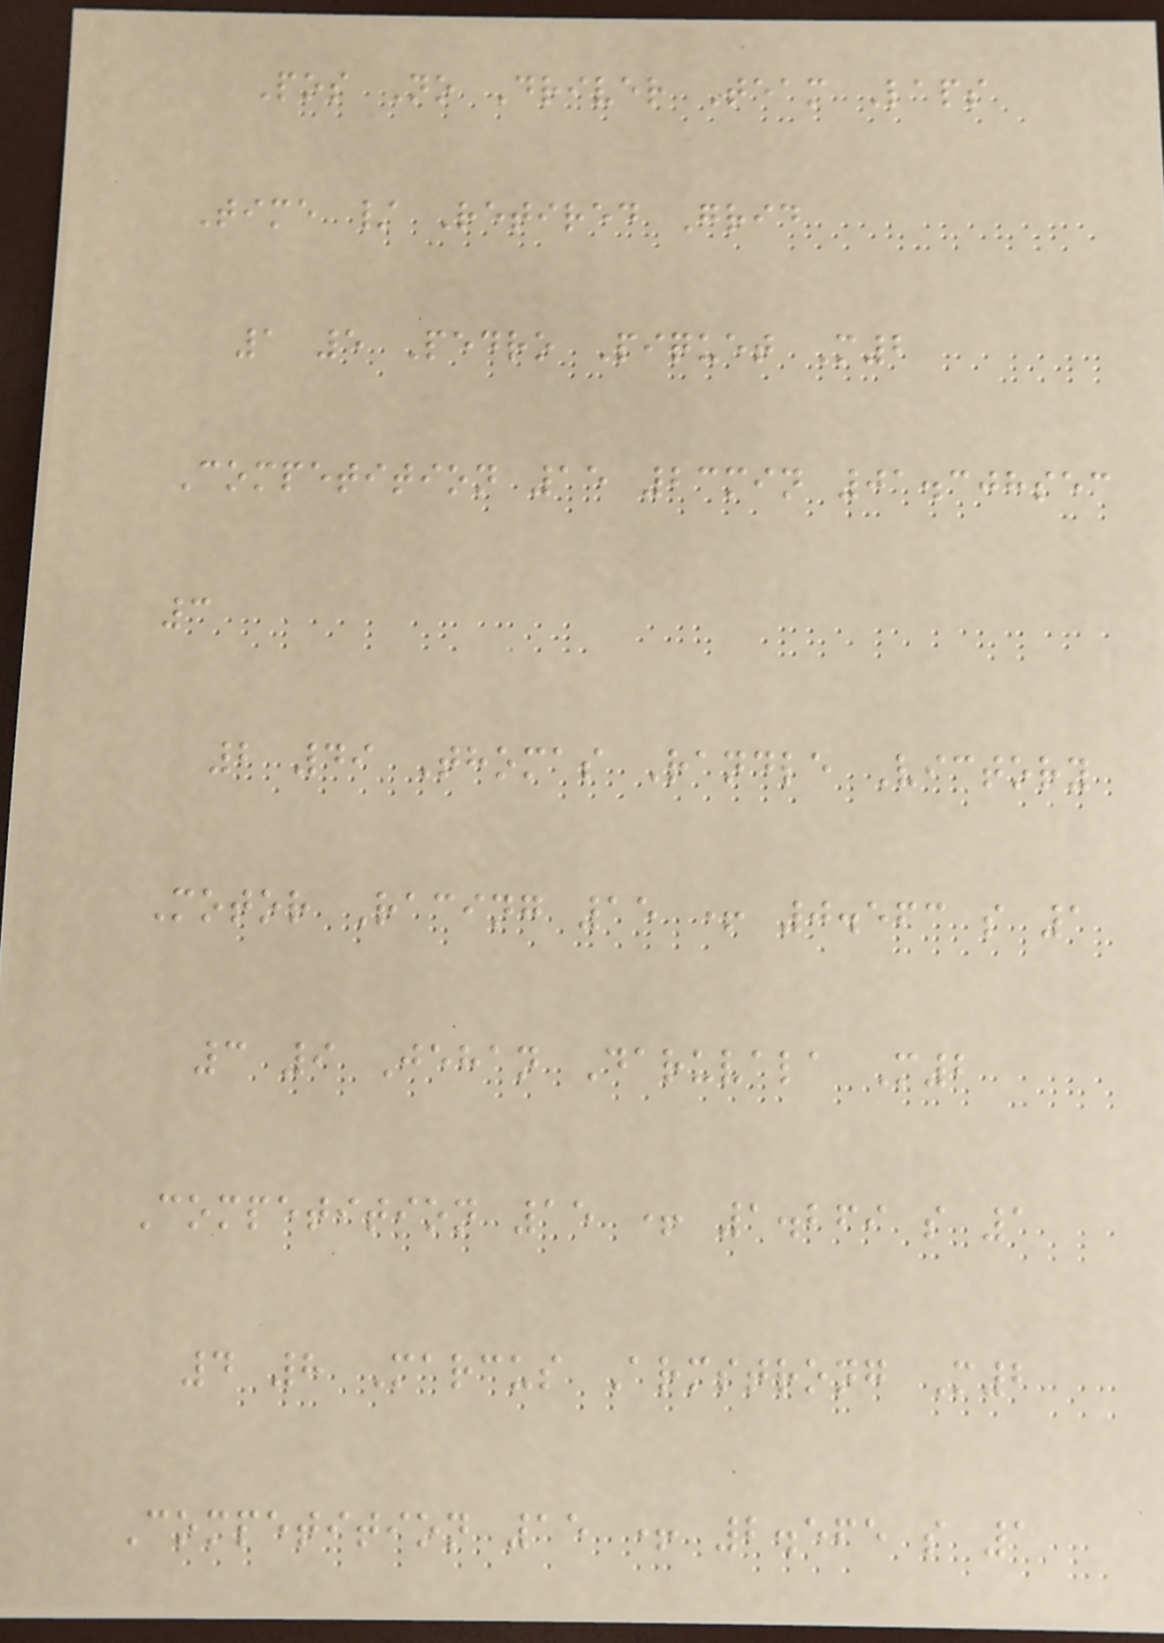Pos No Driver Team Laps
Time / Retired Grid
1 5 Pedro Piquet M2
Competition 15 23min 01.308sec
3
2 49 Thomas Randle Victory
Motor Racing 15 + 0.563 s 1
3 9 Jehan Daruvala M2
Competition 15 + 1.269 s 1
4 8 Marcus Armstrong M2
Competition 15 + 2.565 s 1
